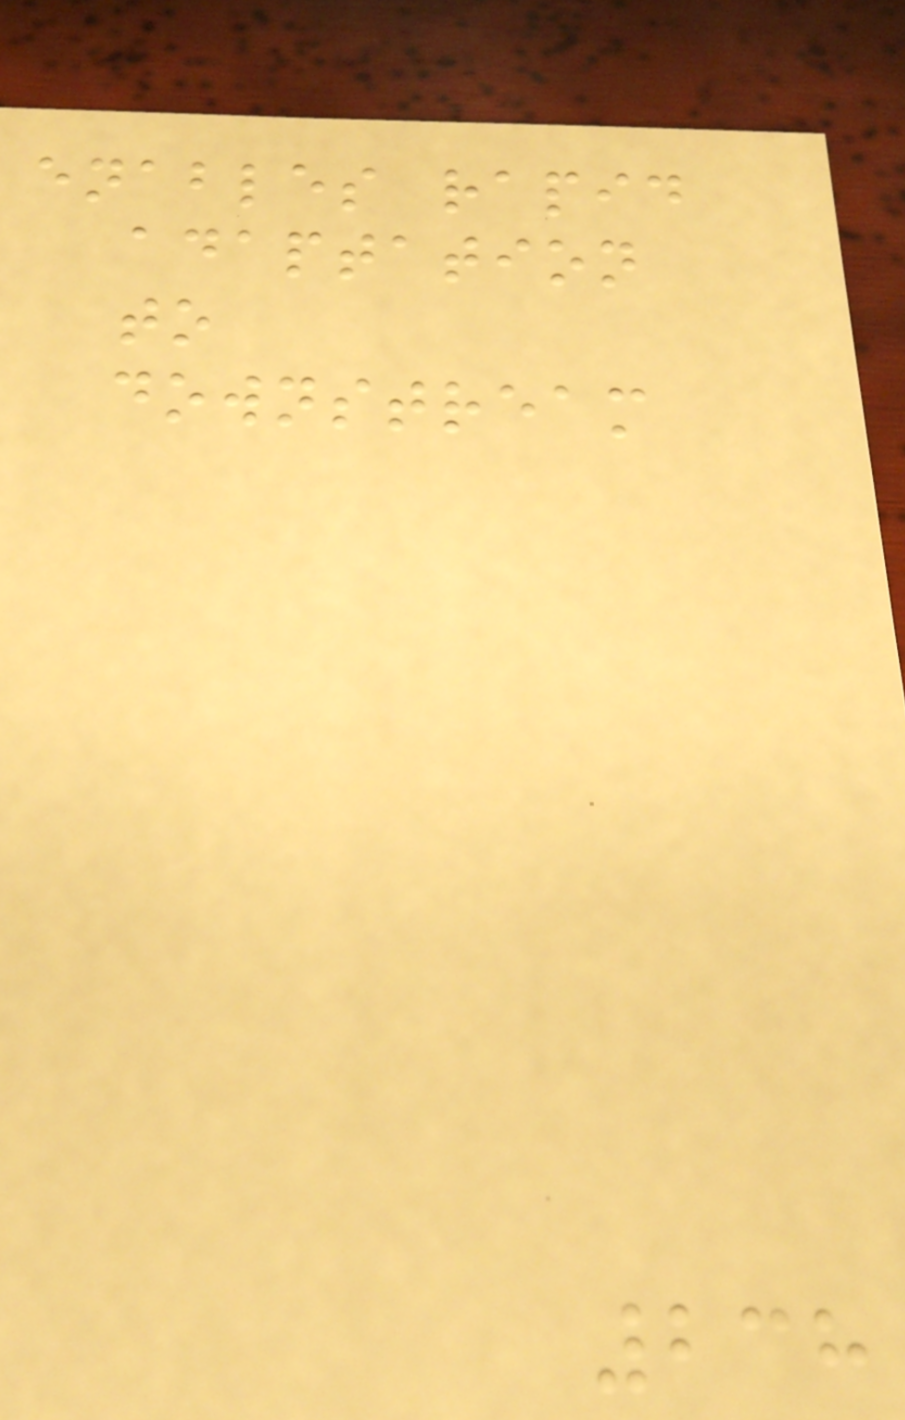enables rapid
adaptation
to
downstream
238
